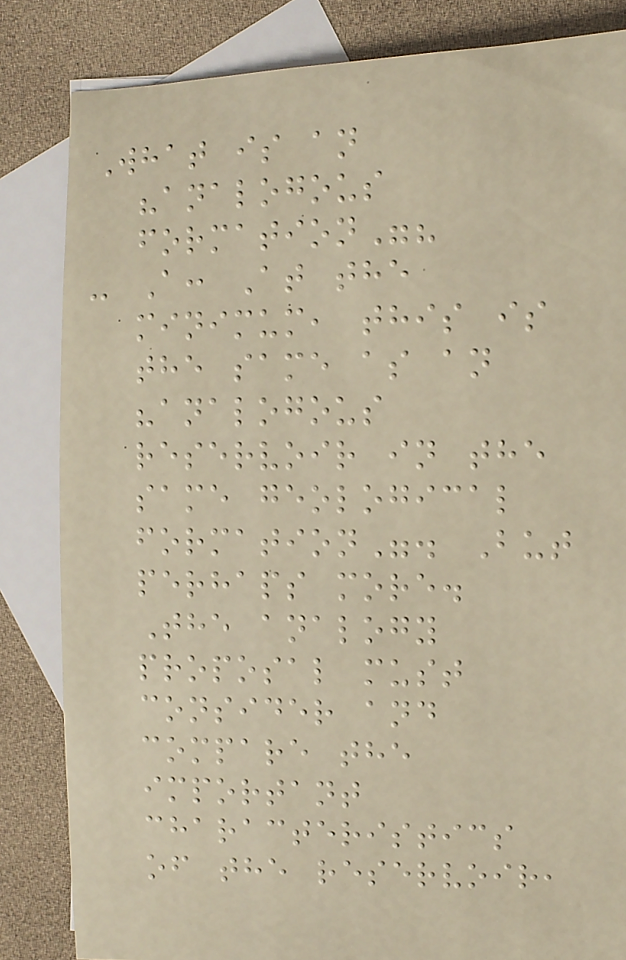What is an
"analogous
formation"?
- A: At the
minimum, this is
the same as an
"analogous
reservoir in the
same geological
formation". But
perhaps more.
The analogy
proposal must
consider and
compare the
important
characteristics
of the reservoir,
